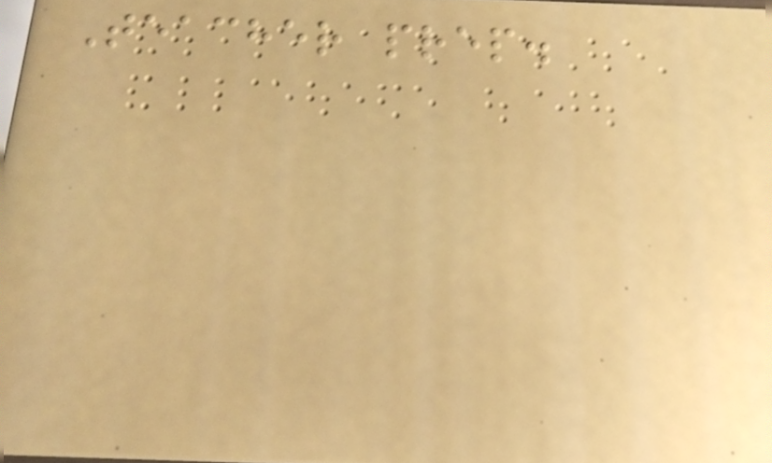Teacher prep.
